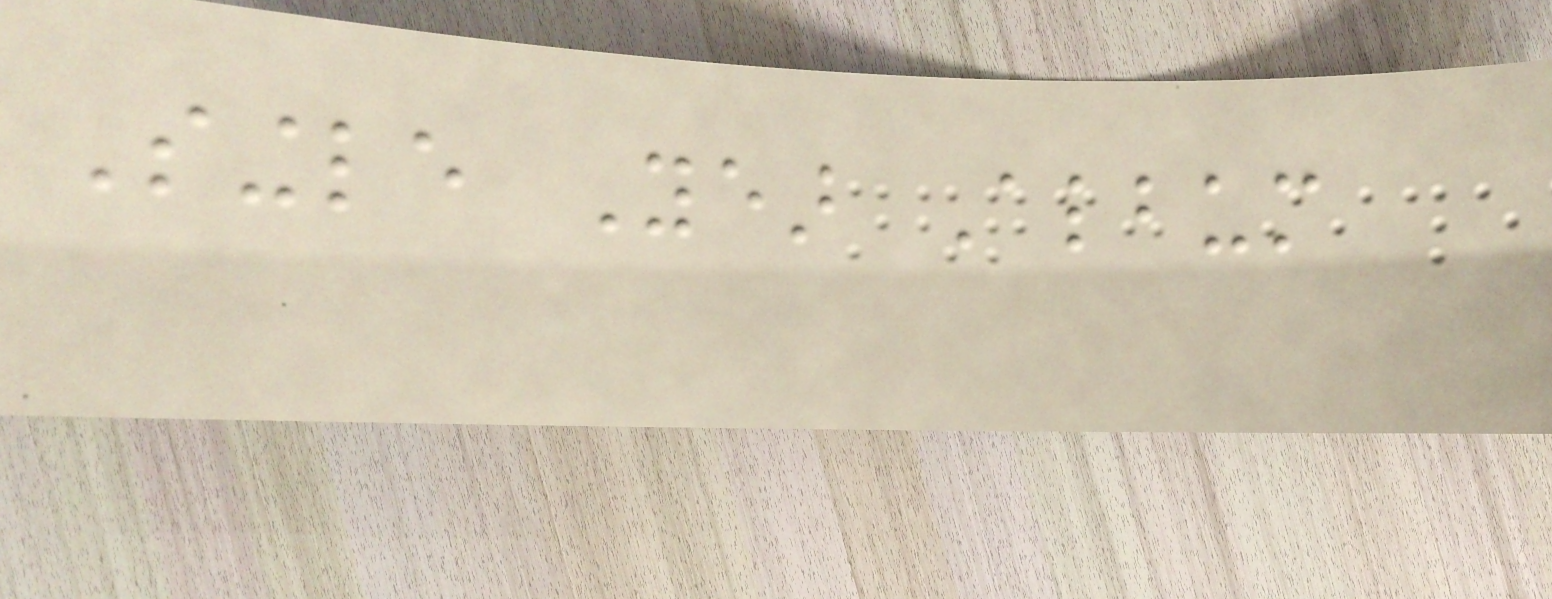Single Year Album
